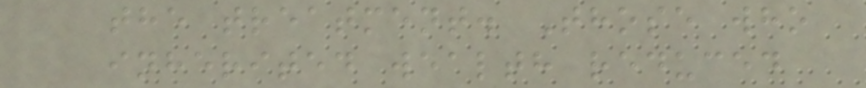the treatment. Those who
inherited wealth reduced
